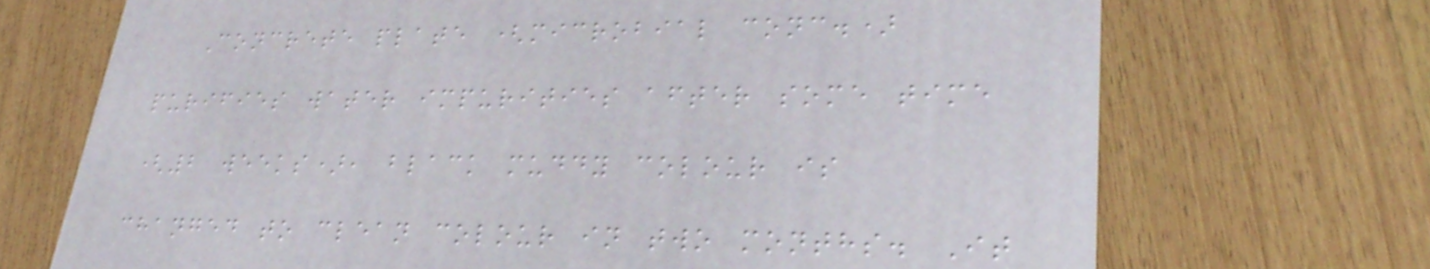Concrete plate (microbial conc.)
purifies water impurities after some time
(2 weeks), black muddy colour is
changed to clean colour in two months. It
